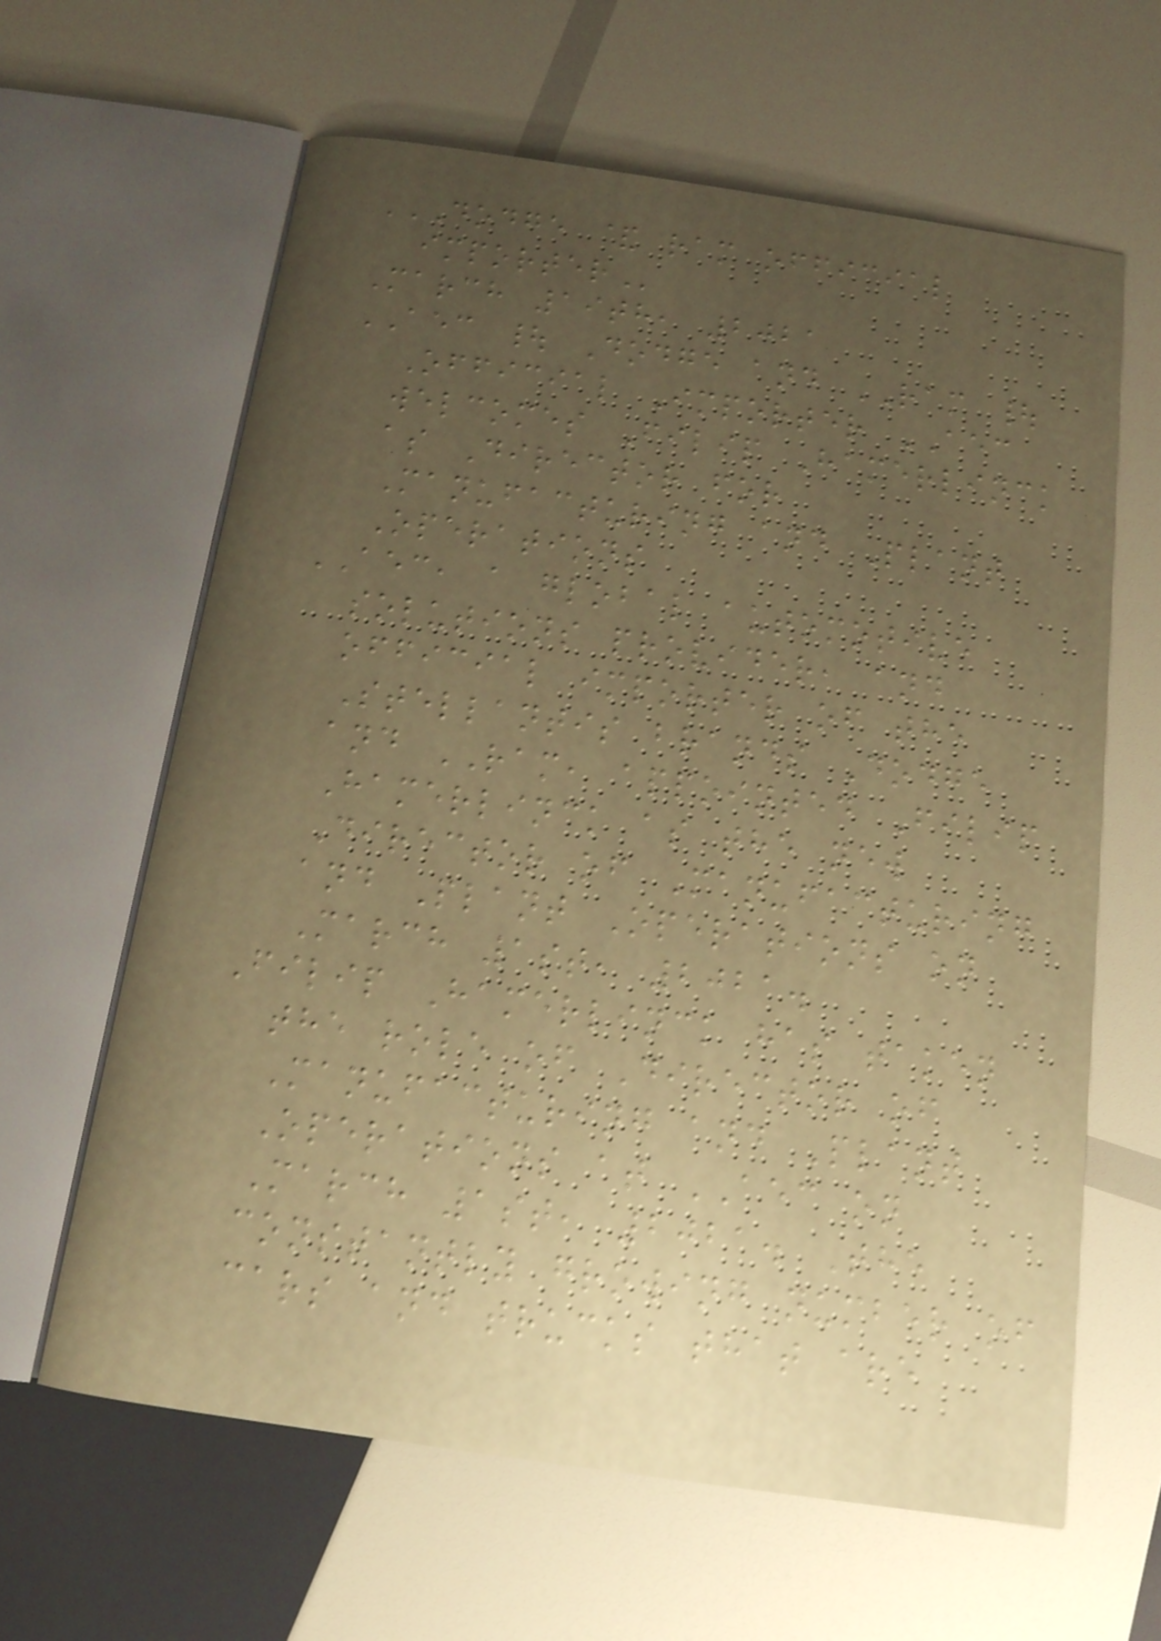DODGE & RAM OFFICIAL
IMPORTER
March 19th, 2021
AEC | Dodge and RAM |
Official Importer AEC
welcomes Filip Hamerlinck
as Director for
Manufacturing and Plant
Operations
AEC, a global automotive
solutions provider, and
official importer of the
Stellantis brands Dodge
and RAM, appointed Filip
Hamerlinck as the new
Director of Manufacturing
and Plant Operations on
March 1st, 2021.
Filip Hamerlinck has taken
the role of Director of
Manufacturing and Plant
Operations at AEC on
March 1st, 2021. The
constantly growing number of
cars and trucks that are
